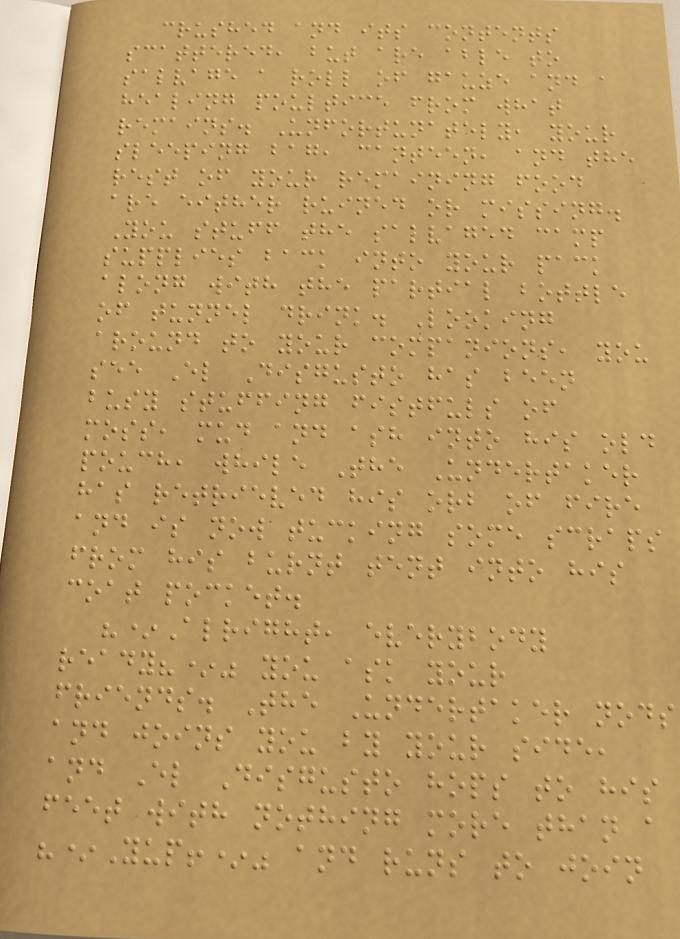crushed and its contents
scattered, but are able to
salvage a roll of gauze and a
healing poultice from what
remains. Unfortunately, your
sleeping bag, canteen, and the
rest of your remaining food
are either ruined or missing.
You stuff the salvaged camp
supplies back into your pack
along with the partial bottle
of tunnel drink. Looking
around to your companions, you
see El Disgusto has been
busy stuffing fistfuls of
moss, mud and ash into his old
pouch, while The Undertaker
has retrieved his orb of fire
and is now tucking some scraps
from his burnt tent into his
coat pocket.
"*Alright, everybody
ready?*" you ask your
friends. The Undertaker nods
and joins you by your side,
and El Disgusto hops to his
feet with nothing more than a
"*Yup!*" and runs to join
